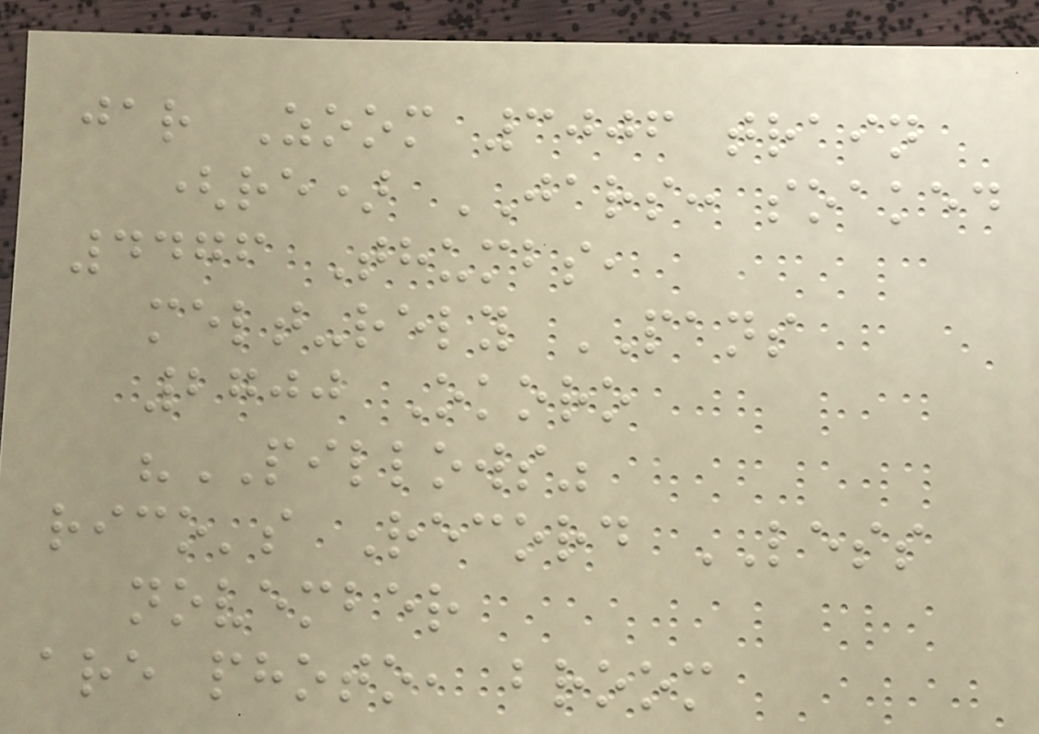jar Zoom 3006 train
(re) JARS: soaked
4476 Thumbs,
melt-rely PANS
2700 Okoro
"PILLOWS"
rico's Record LESS
november
are photo, broom
